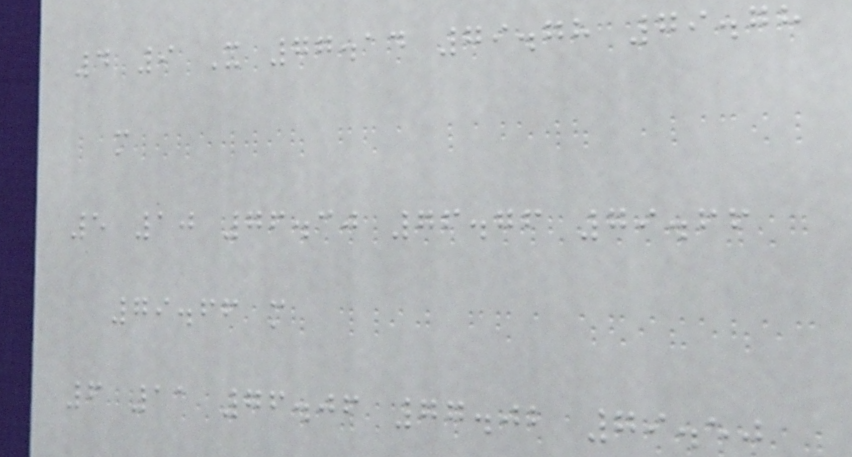4 9 X 77.14 79.78 79.78
m
5 10 76.30 76.76 79.66
79.66 m
6 11 76.06 77.02 79.50
